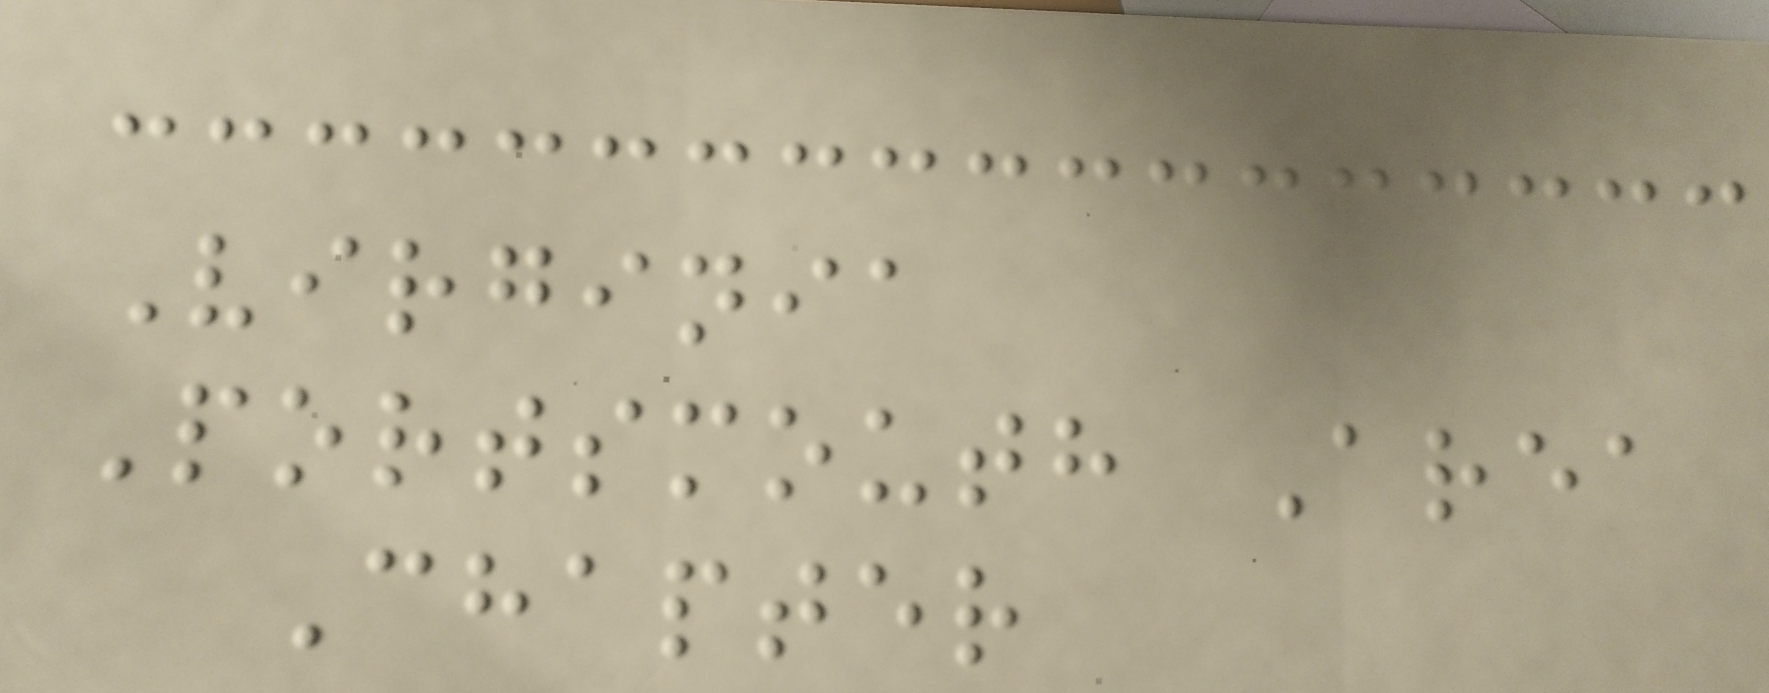Virginia
Portsmouth Area
Chapter
